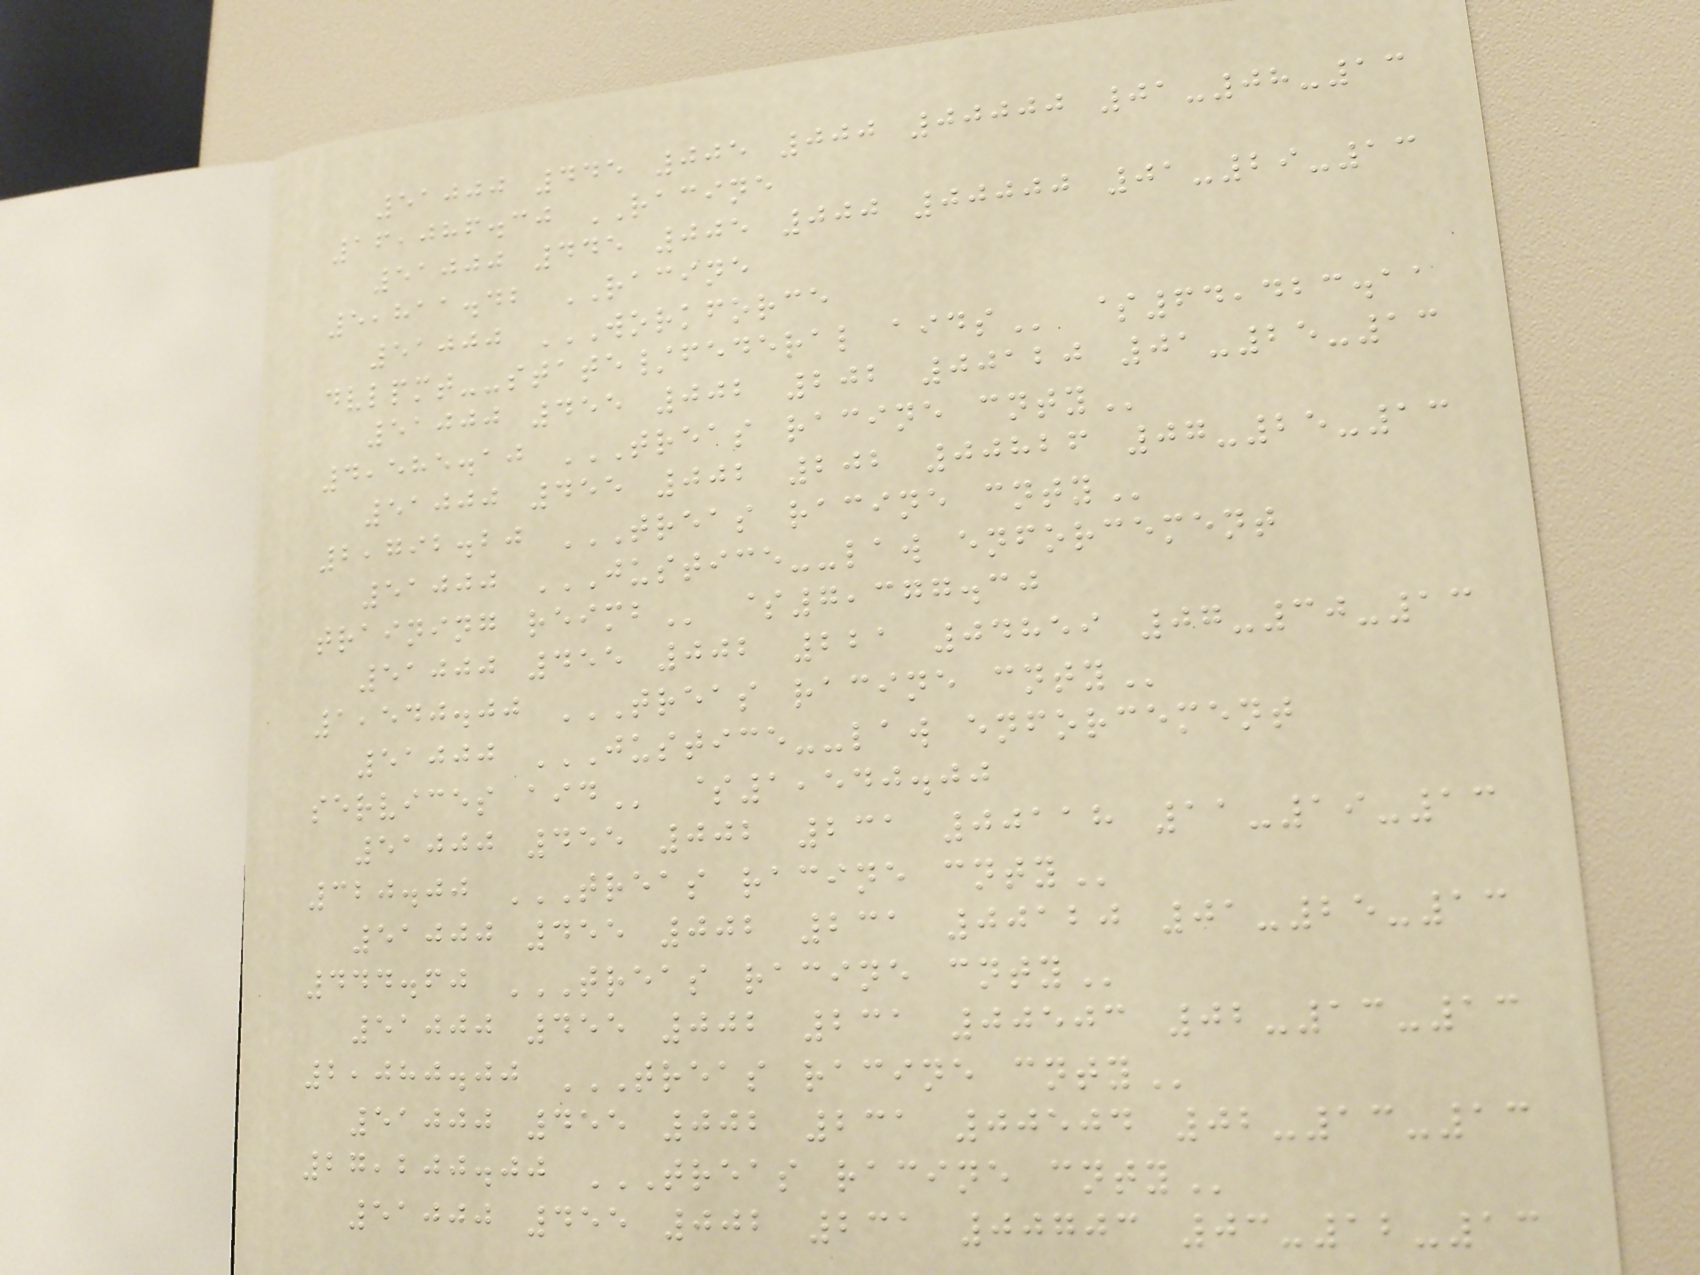51000 445 005 000 00000 01-08-13
16,086.30 RACINE
51000 445 005 000 00000 01-29-13
5,811.42 RACINE
51000 WORKFORCE
DVLPMT--STATE/FEDERAL AIDS $64,423.11
51000 455 002 202 00120 01-25-13
4,585.10 TREAS RACINE CNTY
51000 455 002 202 00826 07-25-13
2,792.20 TREAS RACINE CNTY
51000 JUSTICE--LAW ENFORCEMENT
TRAINING REIMB $7,377.30
51000 455 002 221 04859 07-30-13
1,540.00 TREAS RACINE CNTY
51000 JUSTICE--LAW ENFORCEMENT
SERVICES AID $1,540.00
51000 455 002 231 00118 11-19-13
320.00 TREAS RACINE CNTY
51000 455 002 231 00120 01-25-13
444.60 TREAS RACINE CNTY
51000 455 002 231 00503 02-13-13
2,080.00 TREAS RACINE CNTY
51000 455 002 231 00504 02-13-13
27,200.00 TREAS RACINE CNTY
51000 455 002 231 00703 03-12-13
